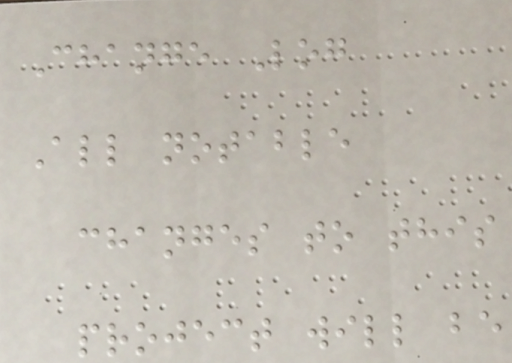Change Log
All notable
changes to this
project will be
